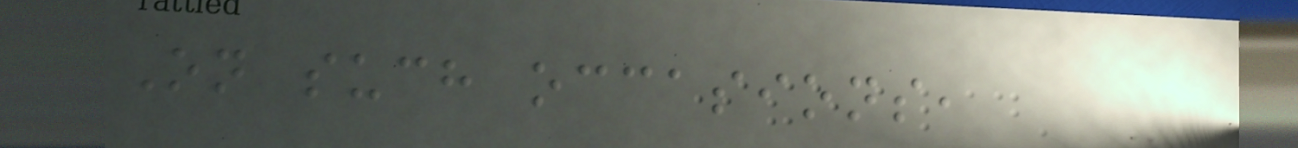On such occasions,
